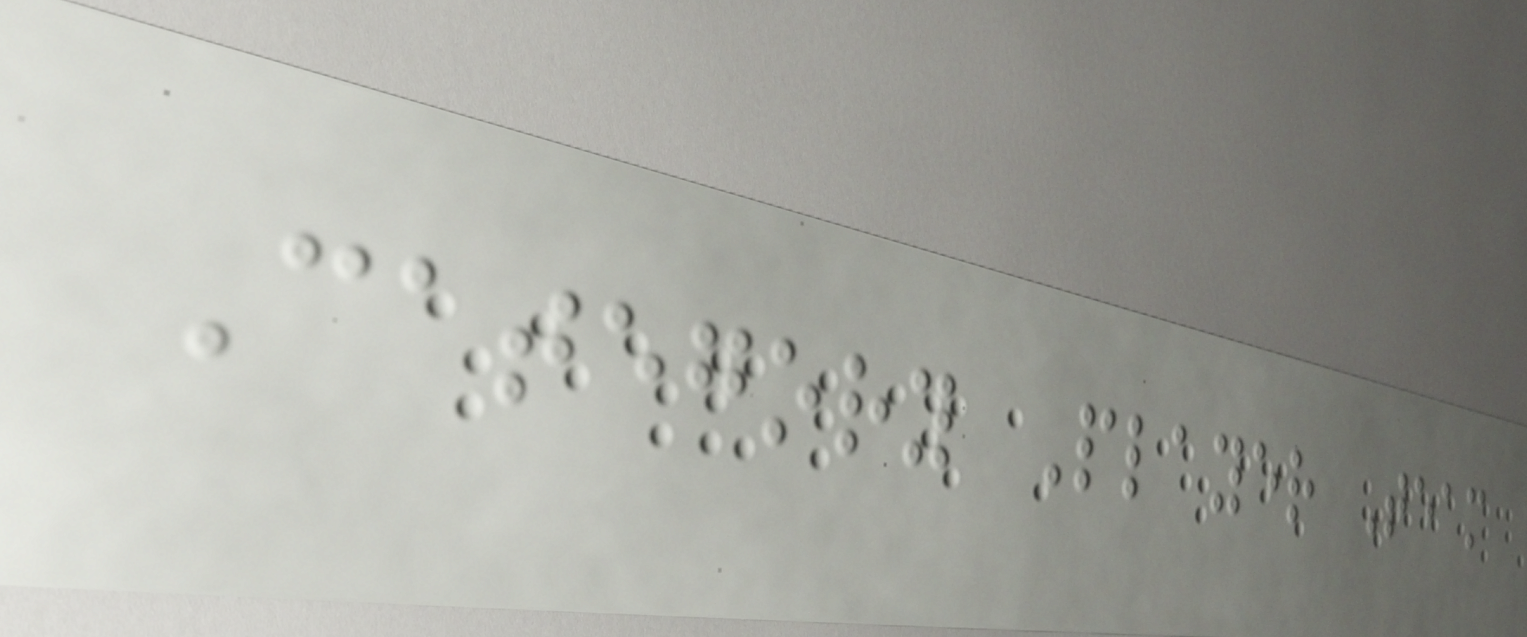Category Player Team
